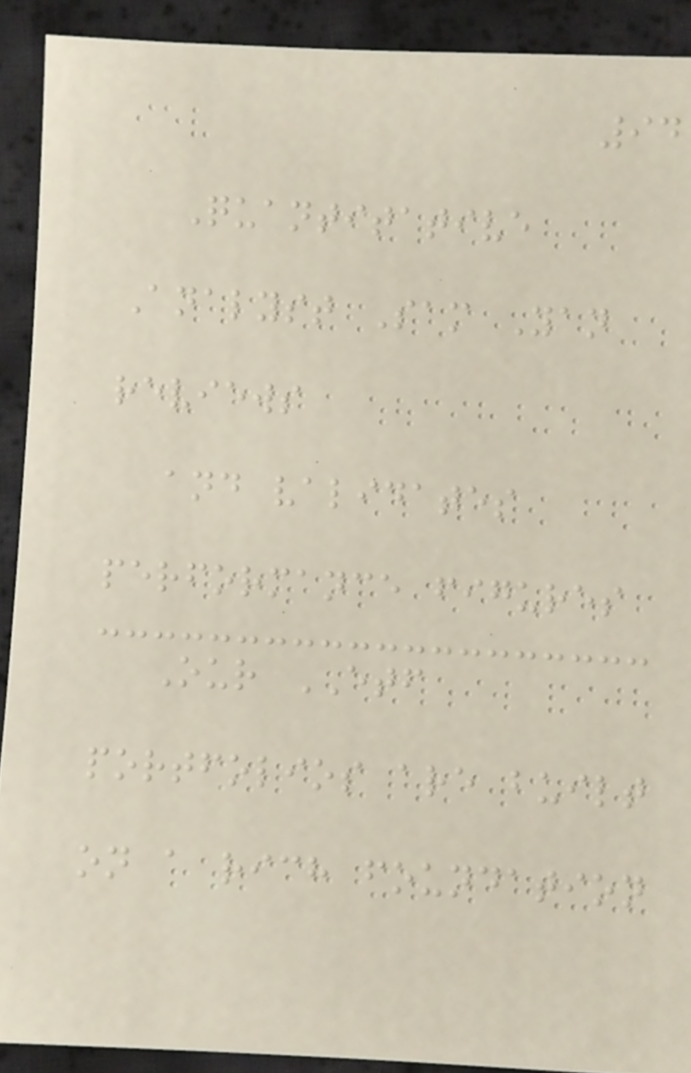94
Quantitative
Analyst Sam Yan
reviews
and validates
performance figures
Our ETF
portfolios are built
on a rich foundation
